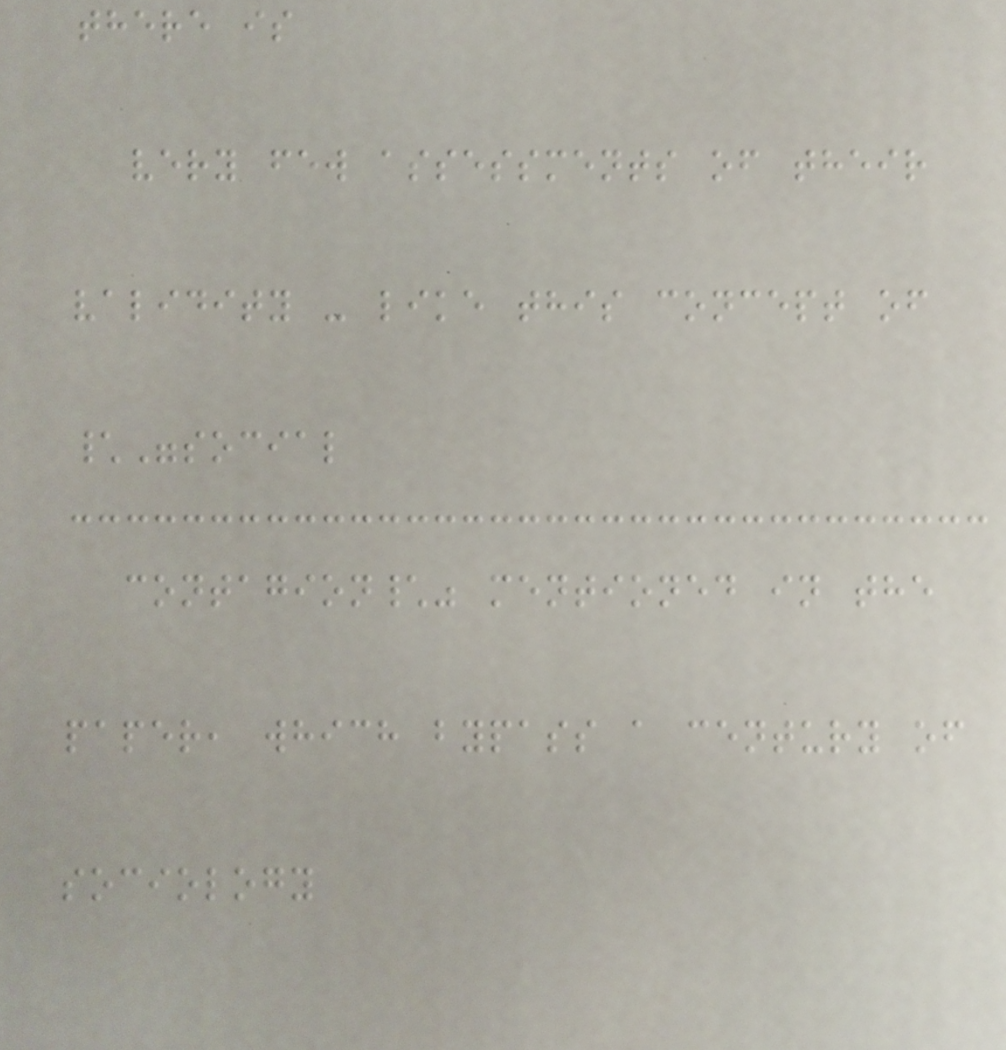there is
very few assessments of their
validity - like this concept of
\"social
contagion\" mentioned in the
paper, which bypass a century of
sociology
